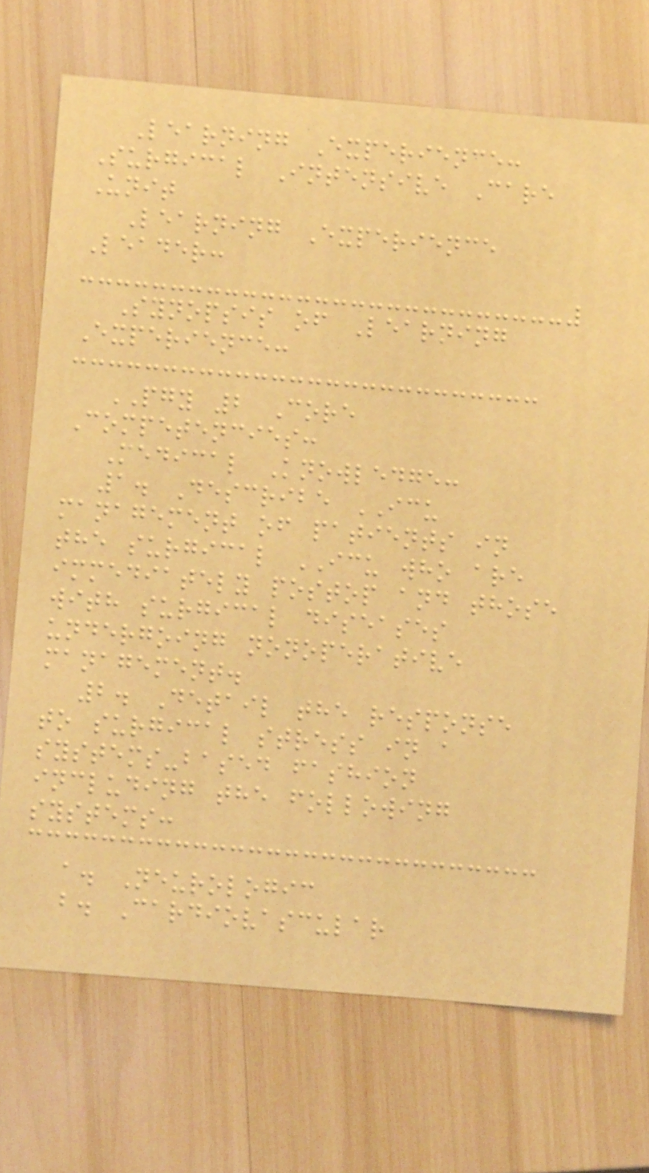Learning Experience:
Surgical Intensive Care
Unit
Learning Experience
Leader:
Synopsis of Learning
Experience:
PGY 2 Core
Competencies:
Medical Knowledge:
1. Describe ICU
management of patients in
the surgical ICU who are
immediately postop and those
with surgical diseases
undergoing nonoperative
management.
2. Detail the response
to surgical stress in a
systems-based fashion
including the following
systems:
a. Neurologic
b. Cardiovascular
